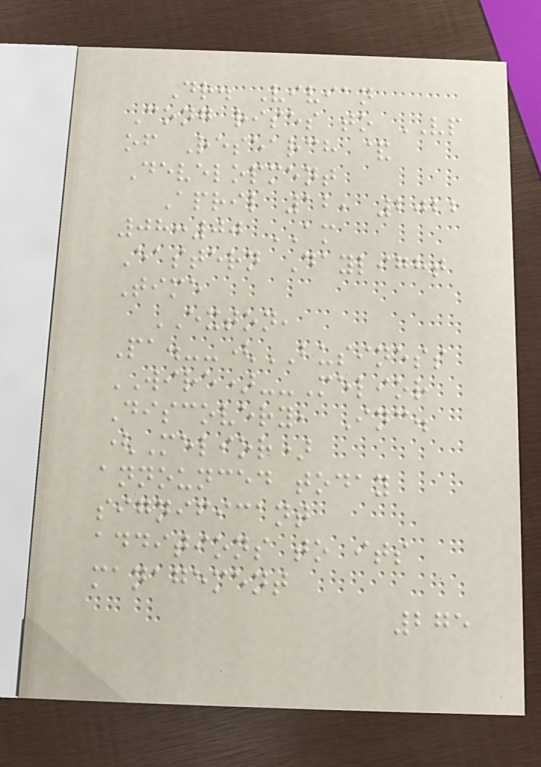Dr. Vivian
Cong rises to VP
of Research &
Development
April 12, 2022
08:00 AM
Eastern Daylight
Time
EXTON,
Pa.--(BUSINESS
WIRE)--Melior
Discovery, Inc.
(Melior)
announced today
significant
additions to its
management
275
